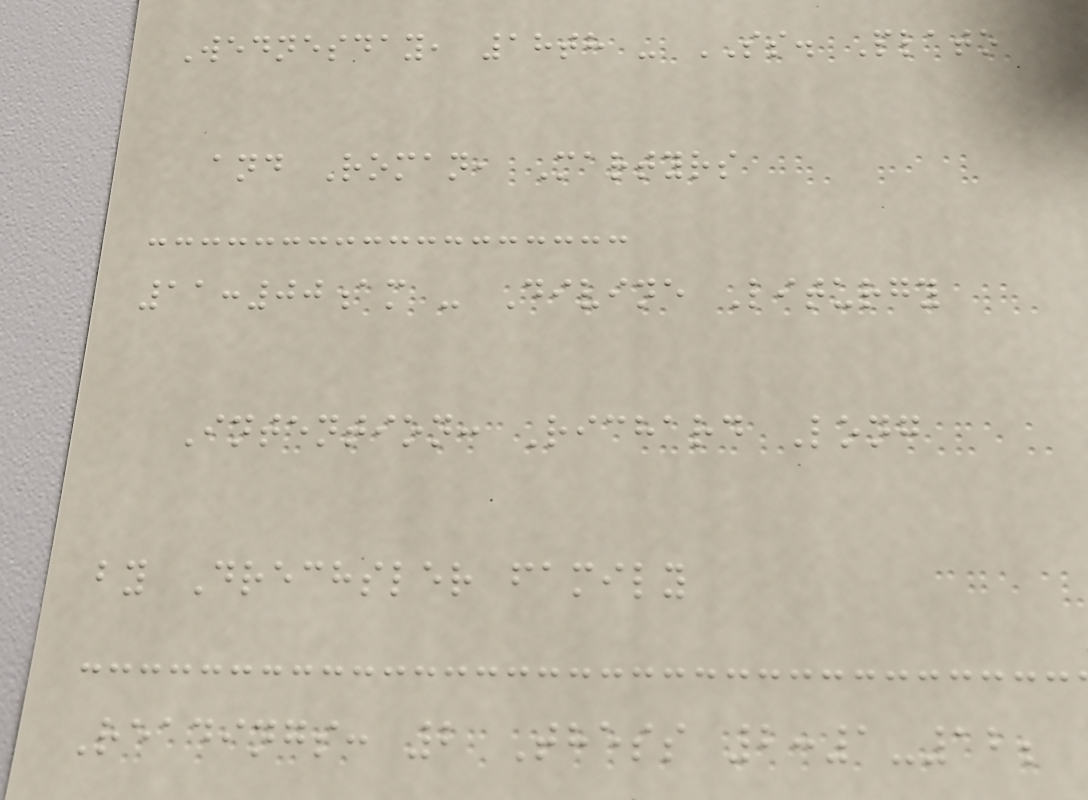Wednesday, 18th - SS. Plato
and Roman, Martyrs
11:00am - Divine Liturgy
Intention: Richard Long
by Drechsler family
Readings: 2 Thess 2:1-12;
